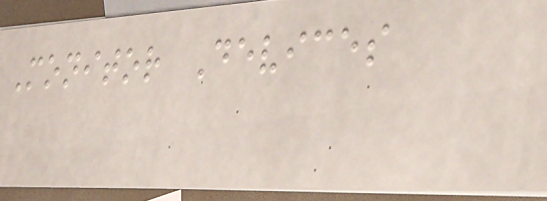Monitor Devices
